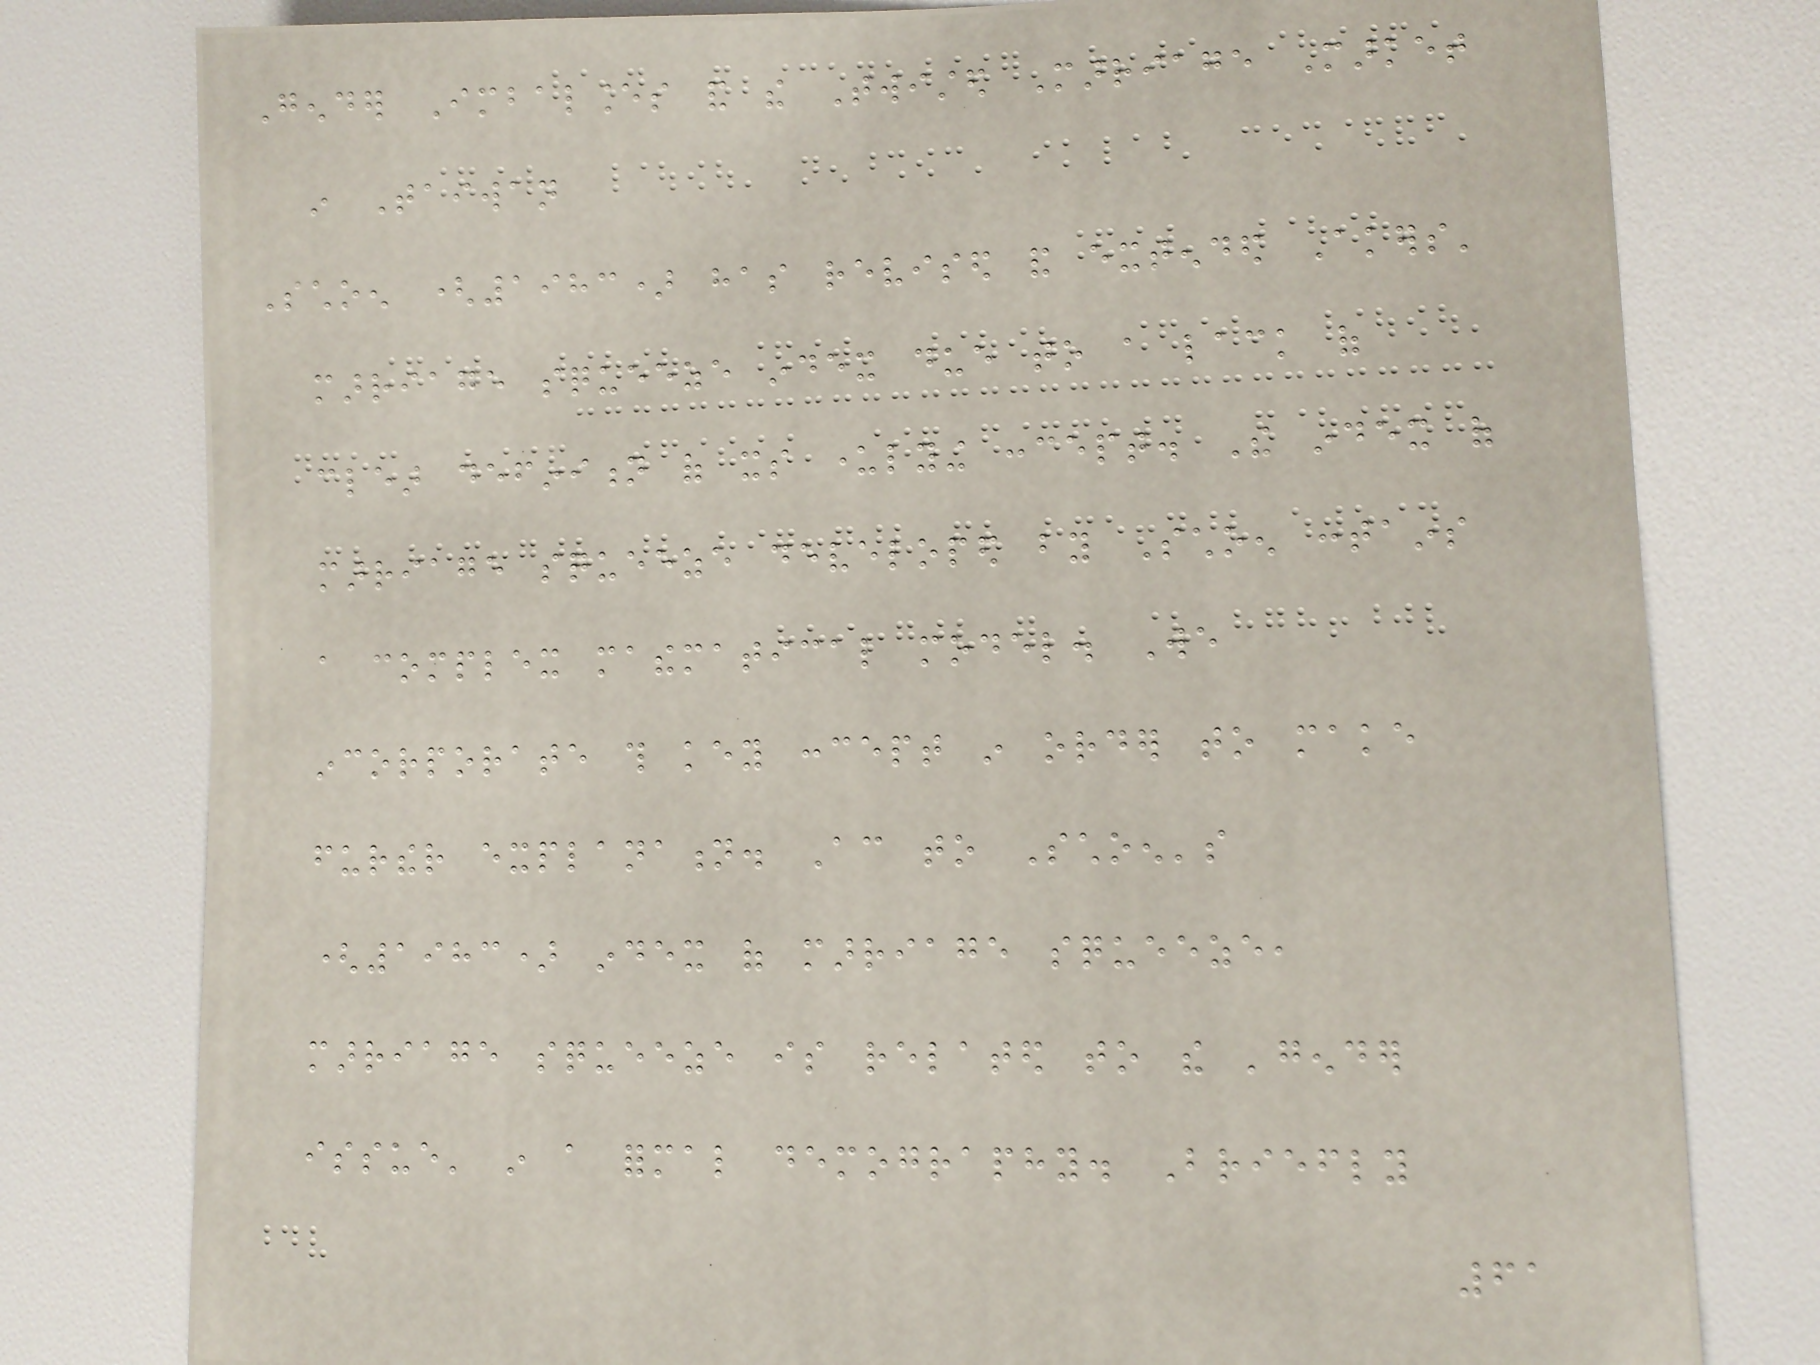Gender Imbalances and the Twisted Marriage Market
in Taiwan
Schoen (1983) has revised and extended Akers'
marriage squeeze index due to a lack of
clear definition of its underlying concept. The index of
marriage squeeze developed by Schoen contains
a complex mathematical model. We
incorporate this key concept in order to make
further explanation. According to Schoen's
(1983) index of marriage squeeze,
marriage squeeze is related to the 'gender
issue' in a formal demography. Briefly
61
